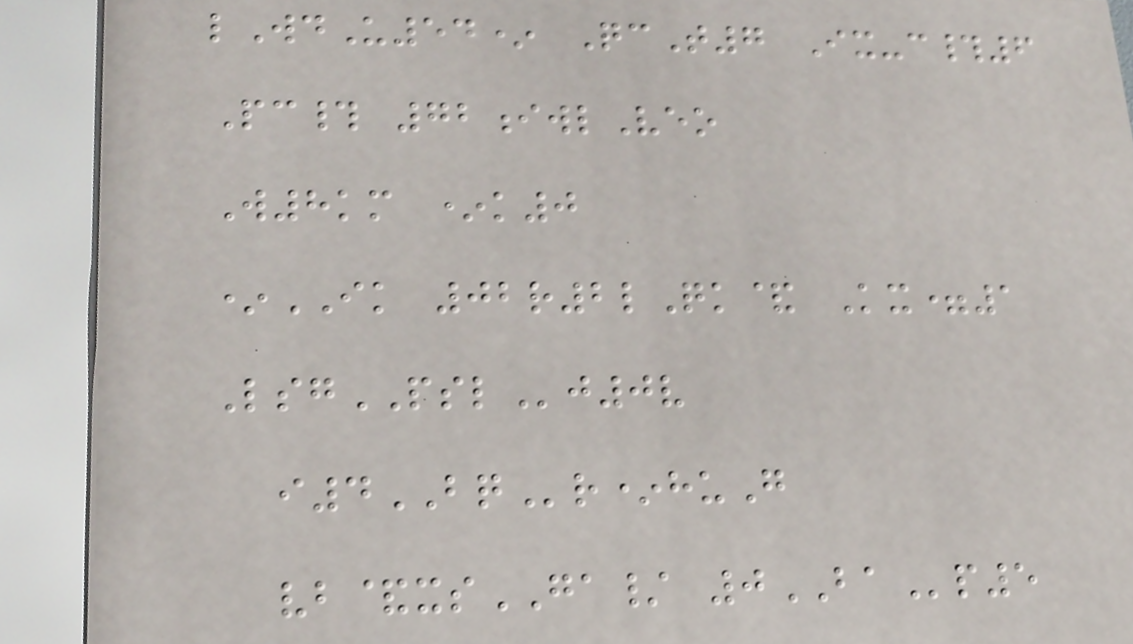lWdU54* QcT7 Ix-c#6
Pc# 72iwlVeo
W8km *k0
*IK 02r2lQk& Kx=1
LsgPSLj0v
i4BQr*huG
vb&xsGA/ 0BAp5
